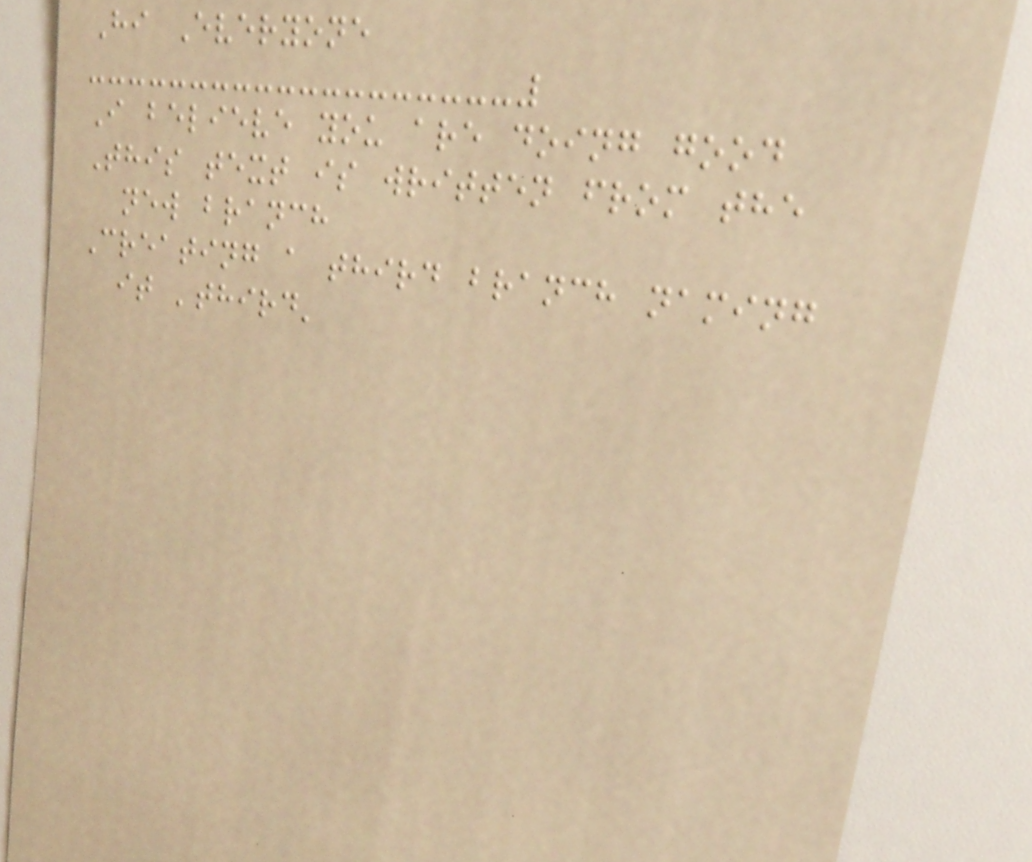Hi Everyone
I believe you are doing good
This text is written from the
new branch
Creating a third branch naming
it 'third'
